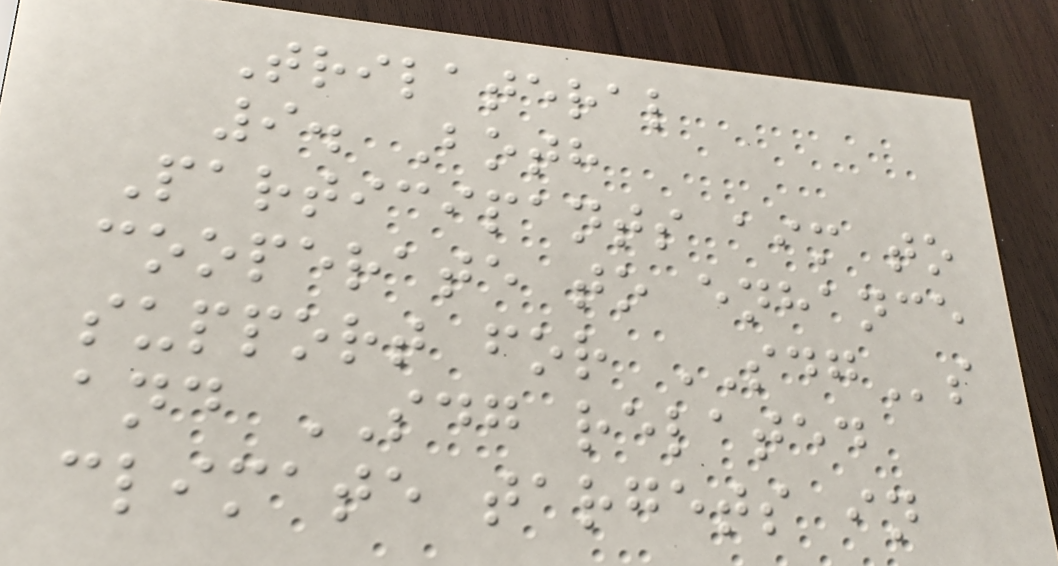Trilateral
9. Both
Participants aim to
cooperate to enhance
support for SDGs
and SDG related
climate targets in
